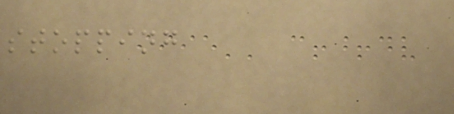stopping
